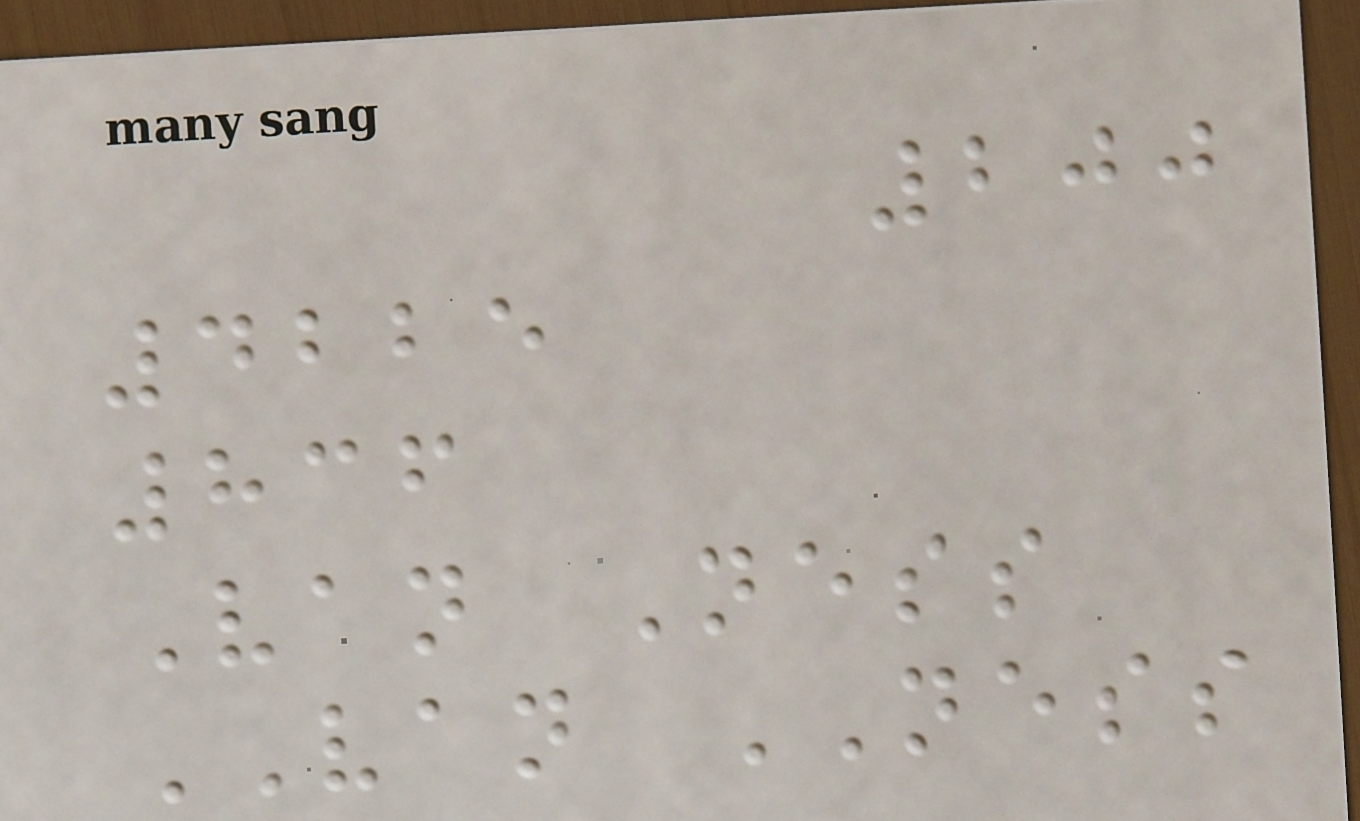200
4225
836
Van Ness
VAN NESS
